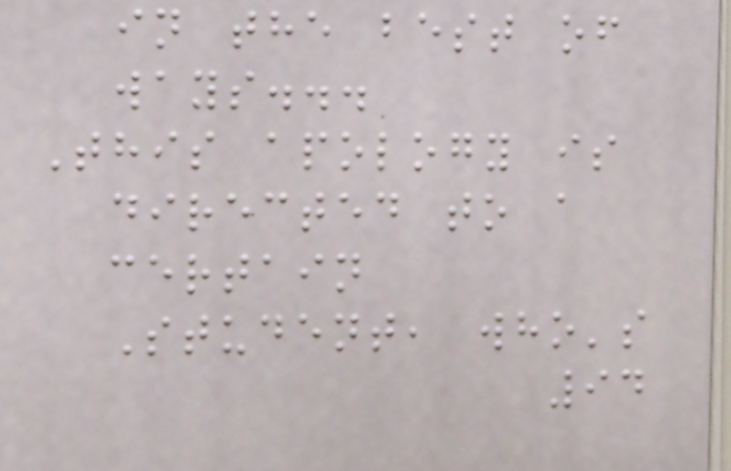in the best of
ways...
This apology is
directed to a
certain
Student, who's
94
